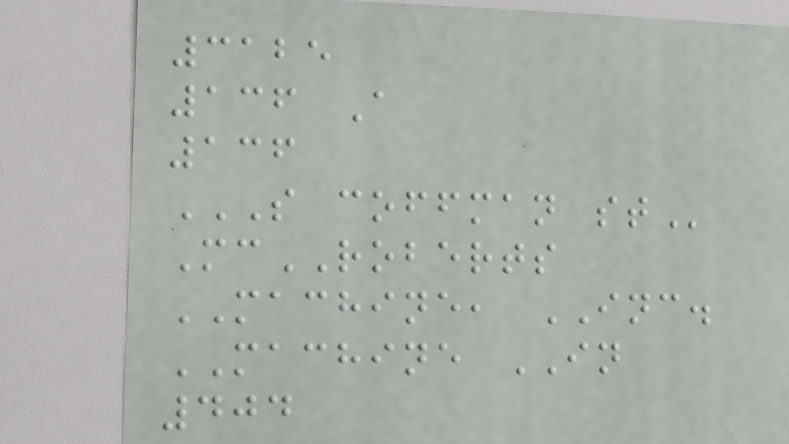3125
136 A
136
S COFFMAN ST
McROBERTS
MACHINE, INC.
MACHINE IN
404
